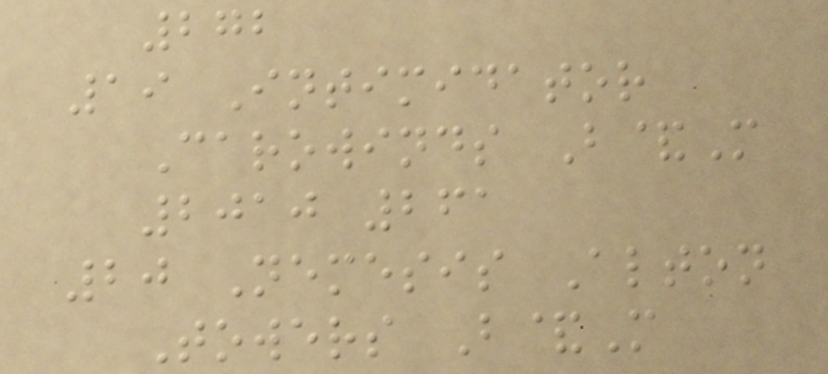272
19 Intimidator
Carowinds B&M
2010 261
20 Nemesis Alton
Towers B&M
